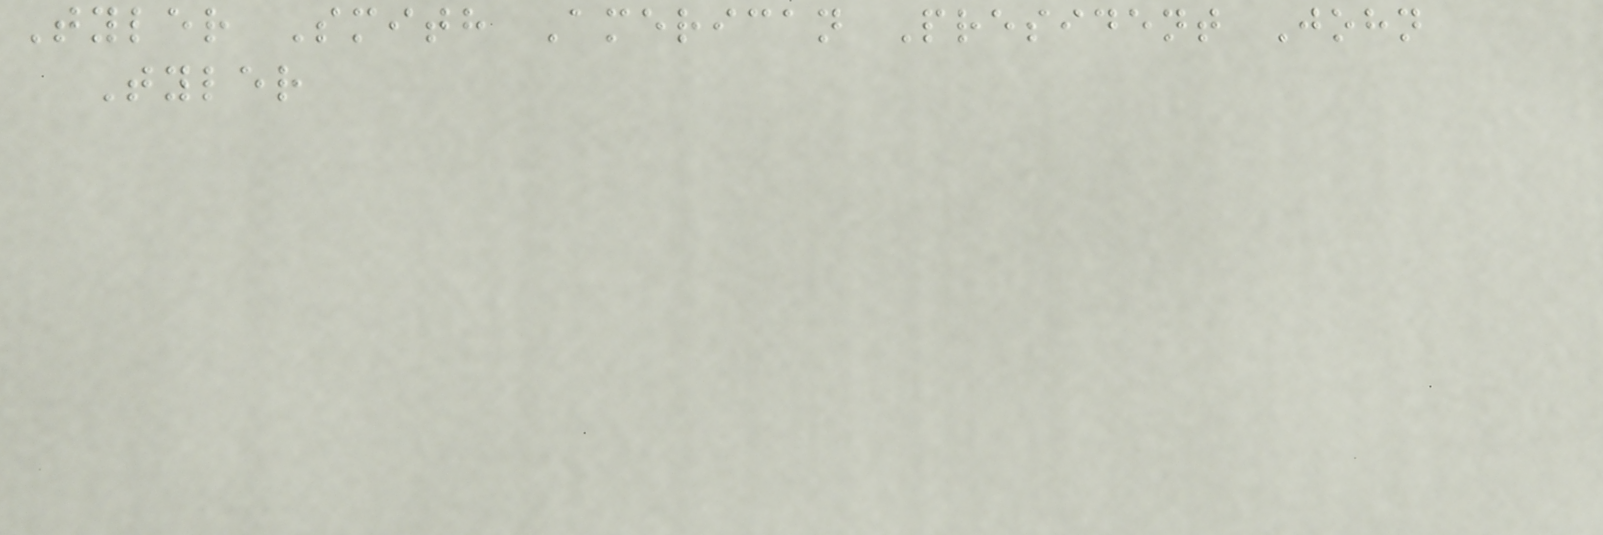Tyler Smith American President John
Tyler
